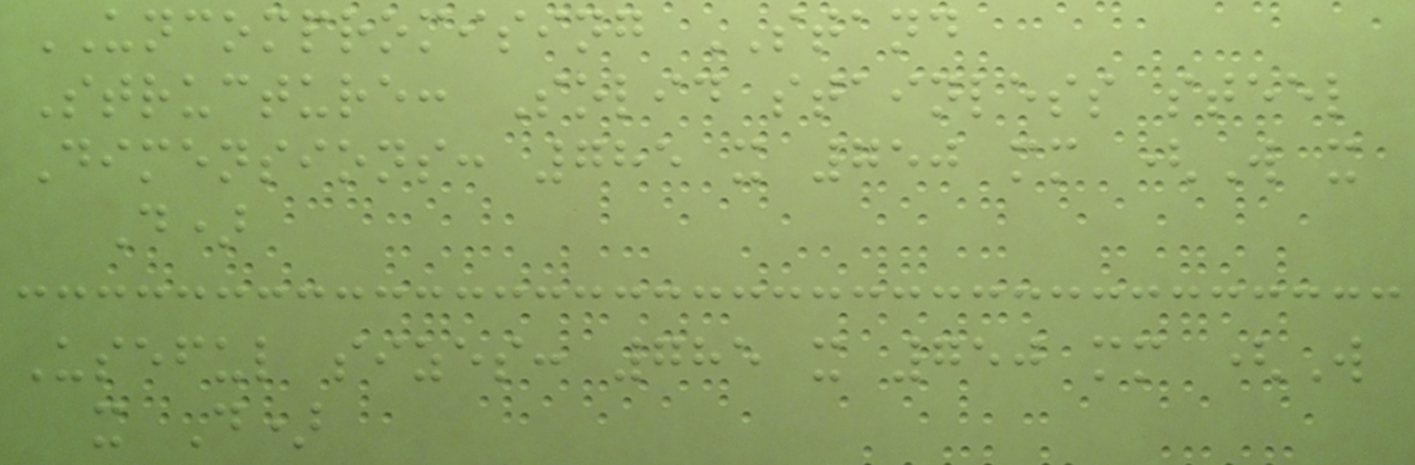UNCOMPROMISING STAND
Structure: Solid stainless steel
Dimensions: 785 x 750 mm (W x
D)
Useful sizes: 785 x 750 mm (W
x D)
